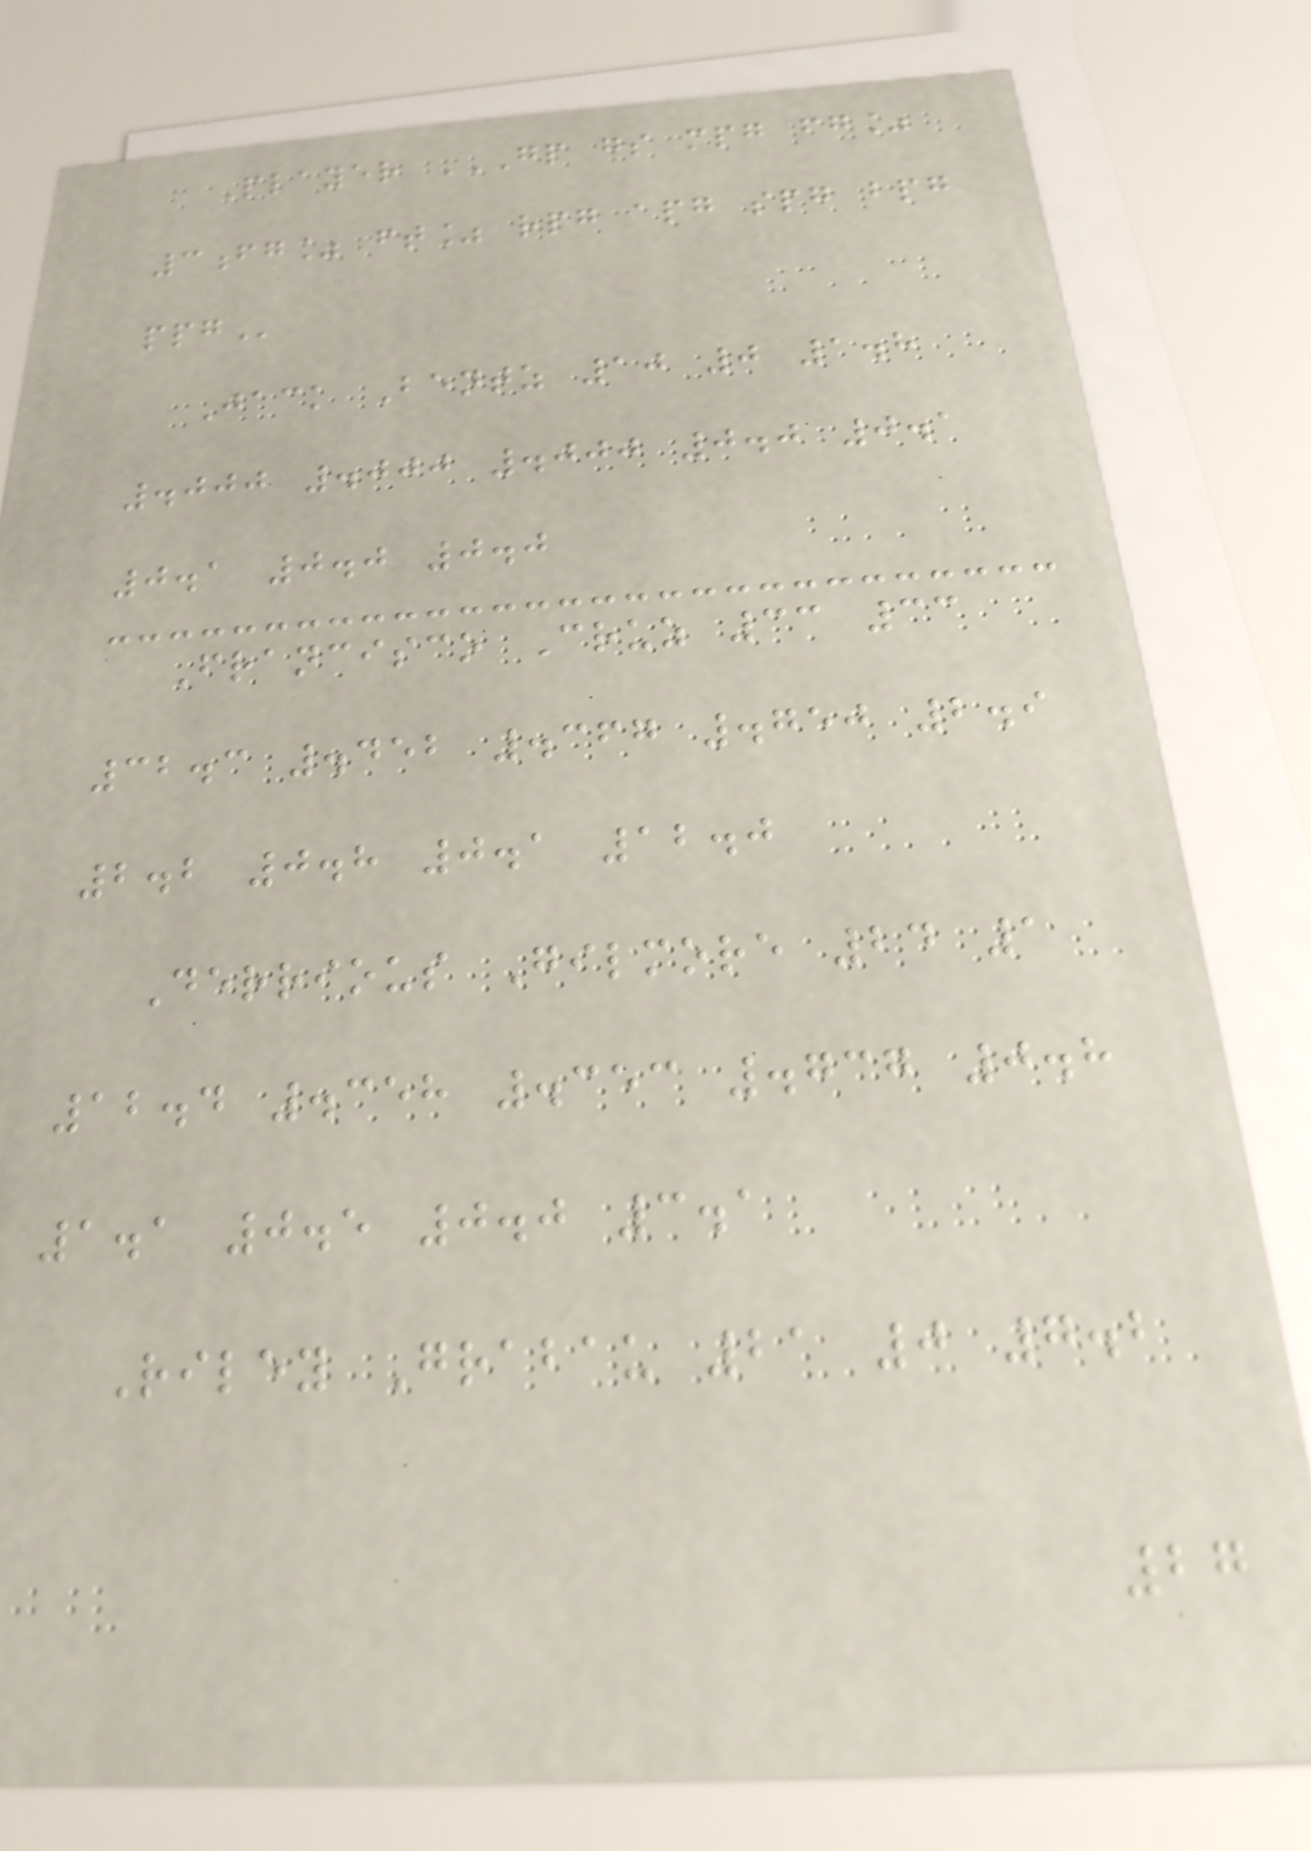Player GP GS MPG FG%
3FG% FT% RPG APG SPG BPG
PPG
Jack Bentz 10 0 1.8
.000 .000 .000 0.0 0.1
0.1 0.0 0.0
Francisco Cruz 33 33
32.3 .452 .367 .750 2.9
2.2 0.8 0.1 12.0
Derrious Gilmore 24 1
12.4 .358 .353 .737 0.8
1.1 0.5 0.0 3.1
Riley Grabau 21 0 7.2
27
